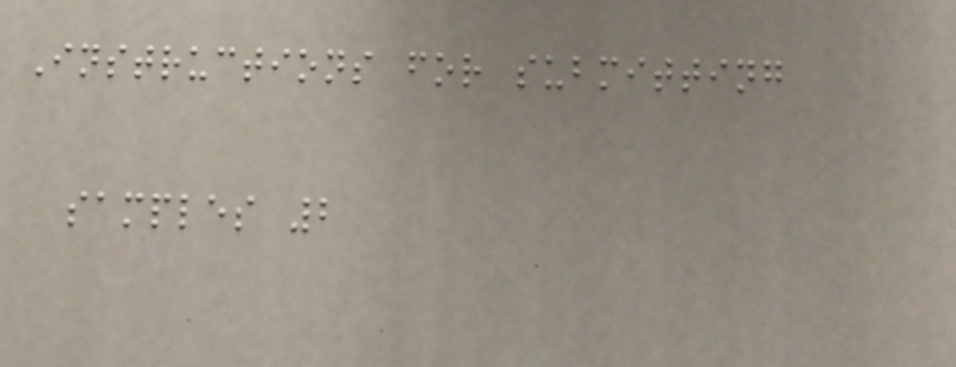Instructions for submitting
samples 2
